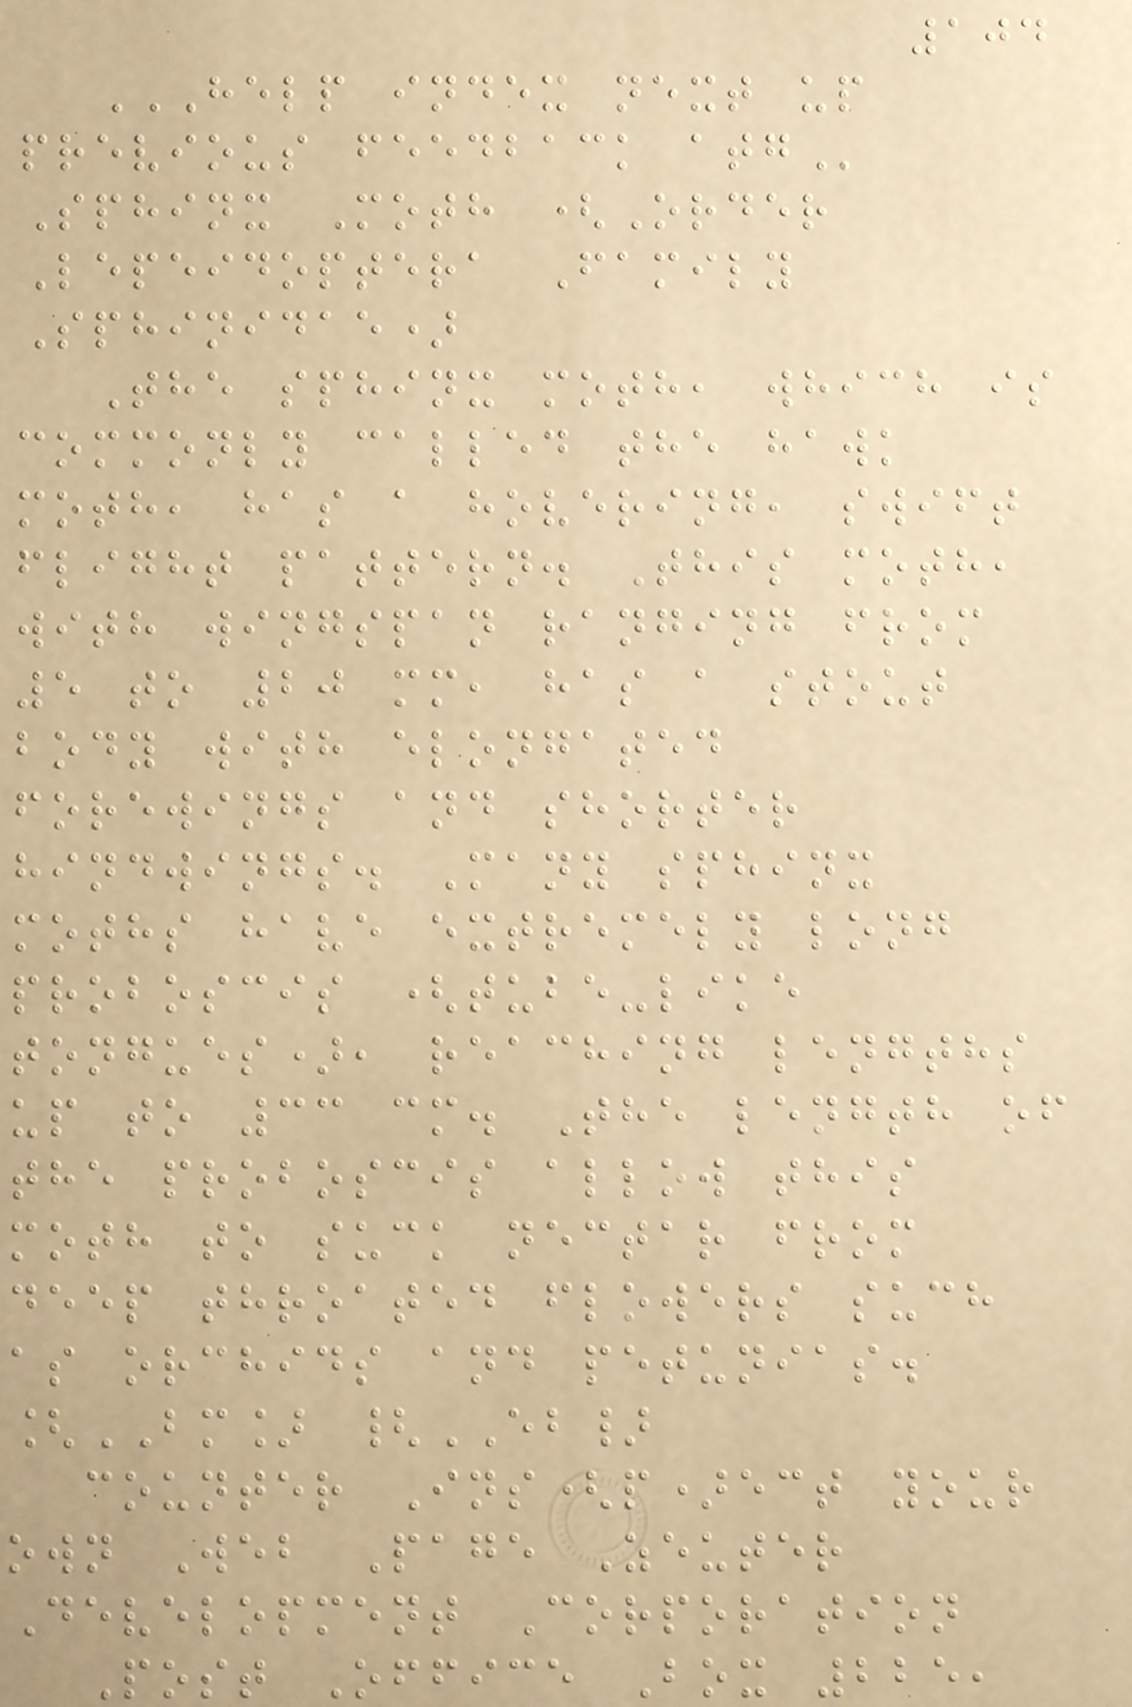104
HELP INDEX NEXT UP
PREVIOUS FEEDBACK ATG
Sphinx Moth (Order
Lepeidoptera Family
Sphinidae)
The sphinx moth, which is
commonly called the hawk
moth, has a hovering, swift
flight pattern. This moth,
with wingspan ranging from
5 to 20 mm, has a stout
body with elongated
forewings and shorter
hindwings. Many sphinx
moths have extremely long
proboscis (tube-like
tongues), reaching lengths
up to 33 cm. The length of
the proboscis allow this
moth to suck nectar from
deep throated flowers such
as orchids and petunias.
[BM] {EB}
counter Ins(p)ect your
own Web Page Zeuter
Development Corporation
Post Office Box 225,
